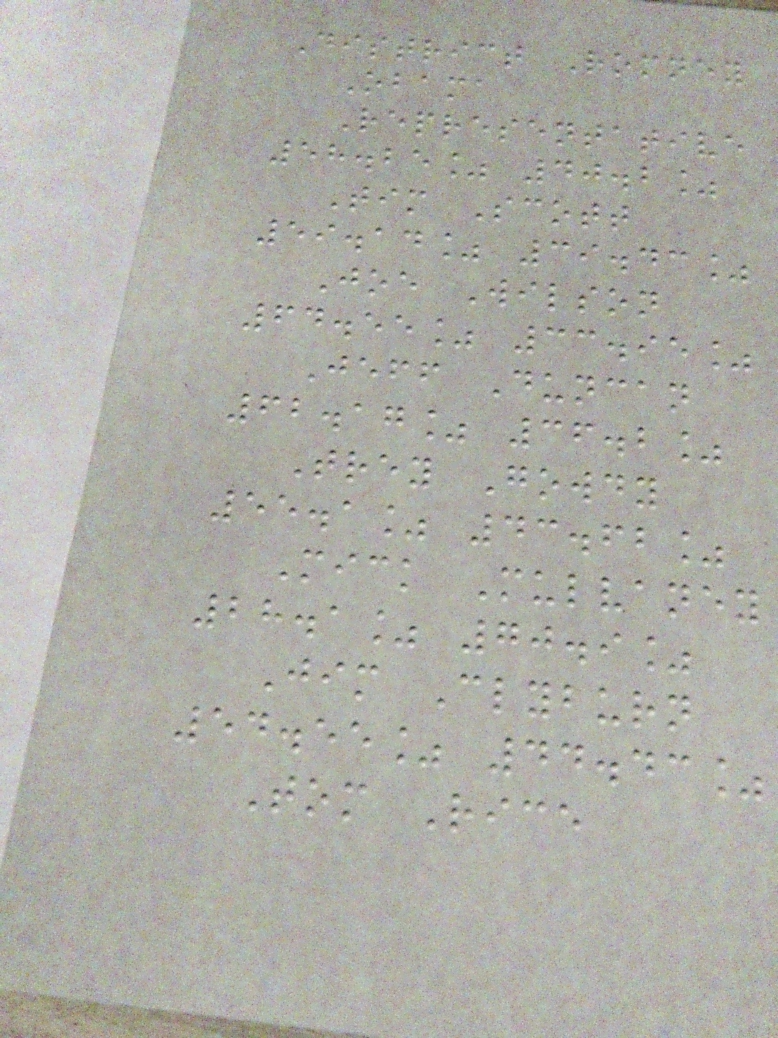District Romney
Obama
Representative
58.25% 40.2%
Tim Scott
59.14% 39.43%
Joe Wilson
64.55% 33.95%
Jeff Duncan
62.17% 36.2%
Trey Gowdy
55.1% 43.62%
Mick Mulvaney
28.1% 70.9%
Jim Clyburn
54.55% 44.43%
Tom Rice
